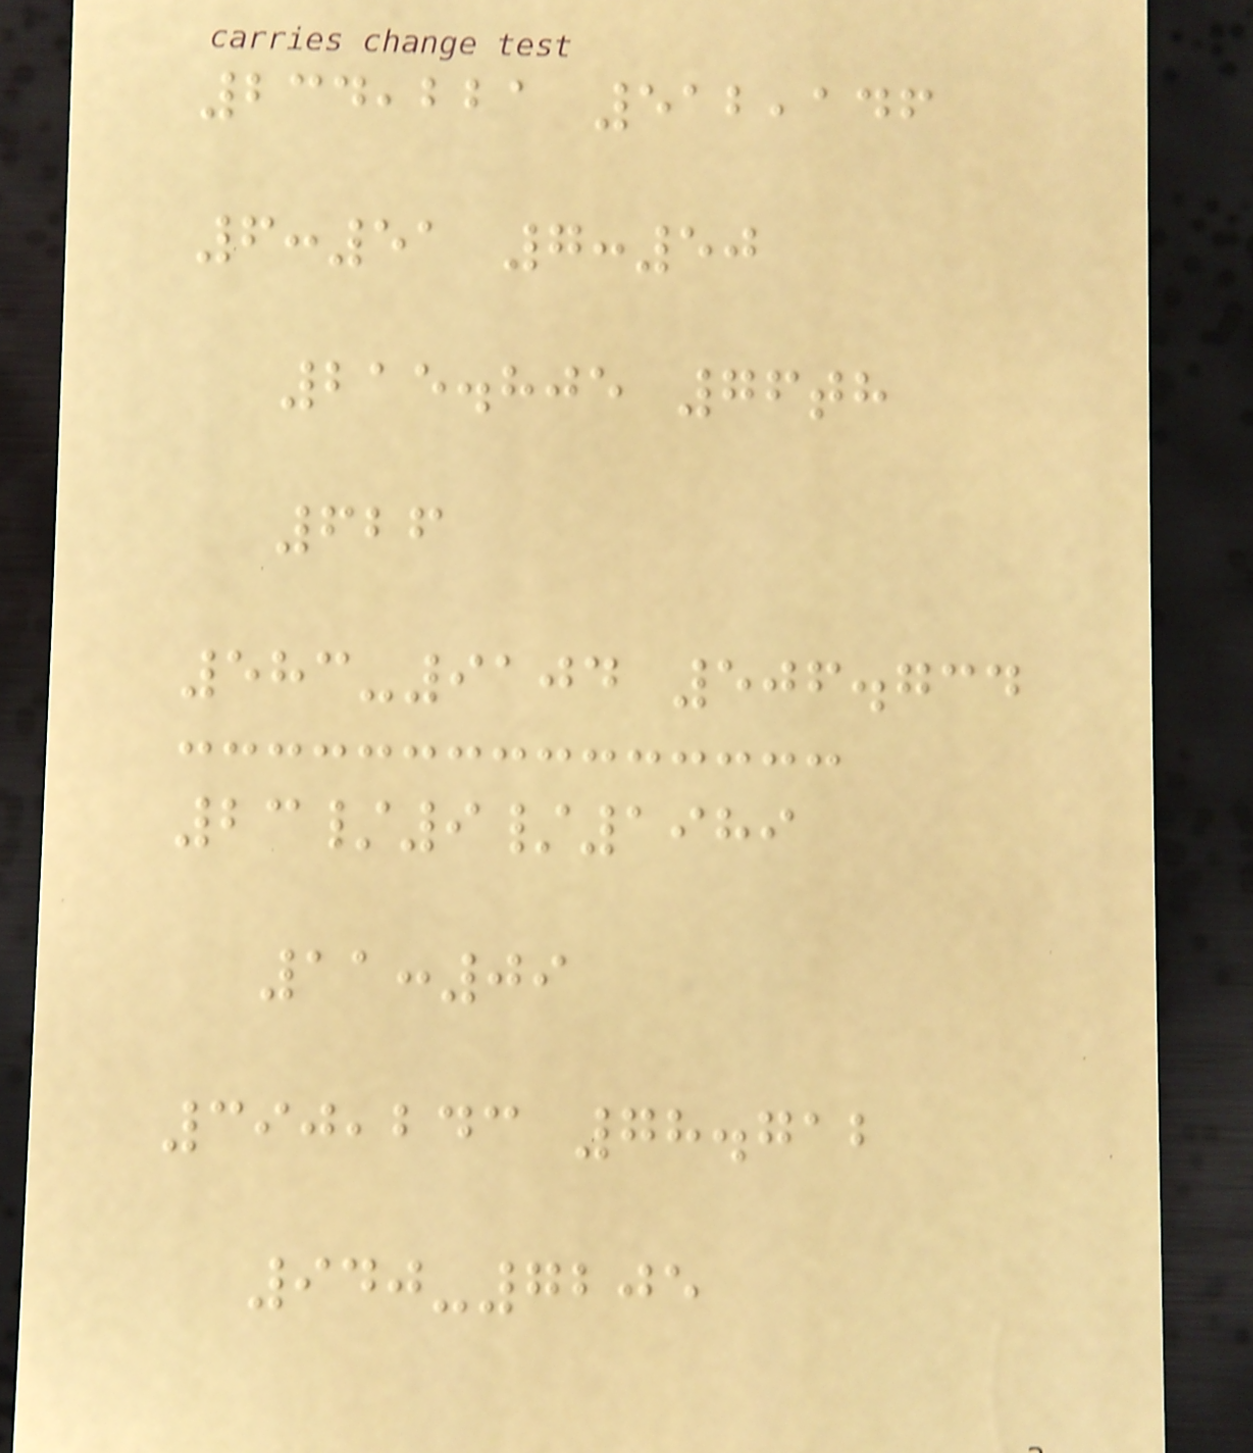234,221 512,146
6:51 7:50
215.805 76th
626
583-9104 506.734
23/9/1989
11:09
390,243 78.712
940-7205
